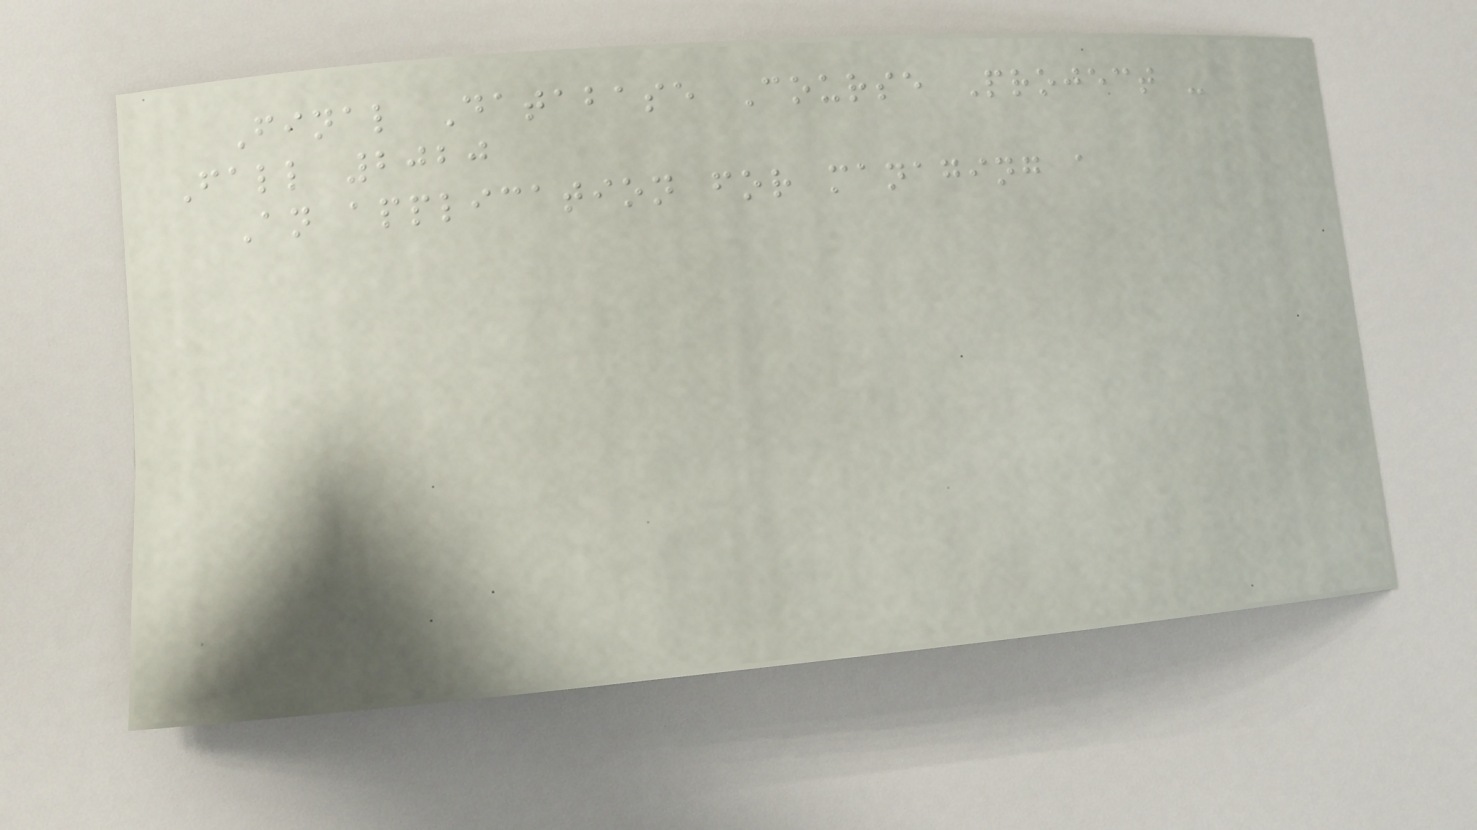Final Database Course Project -
Fall 2020
An application for managing a
